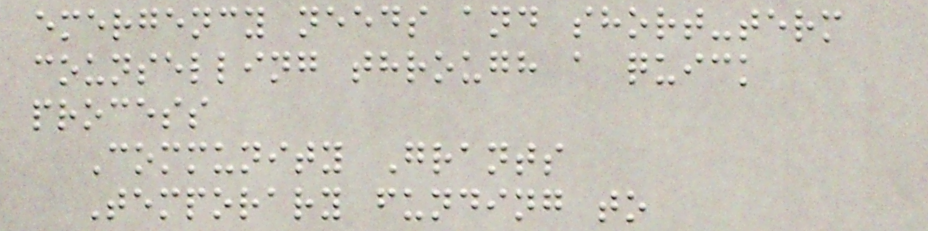emergency needs and short-term
counselling through a quick
process
Community Grants
Temporary funding to
